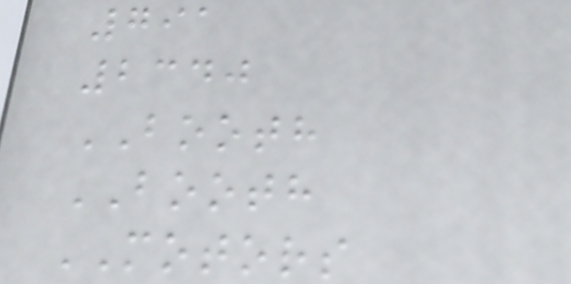791
2340
BOOTH
BOOTH
MOTORS
